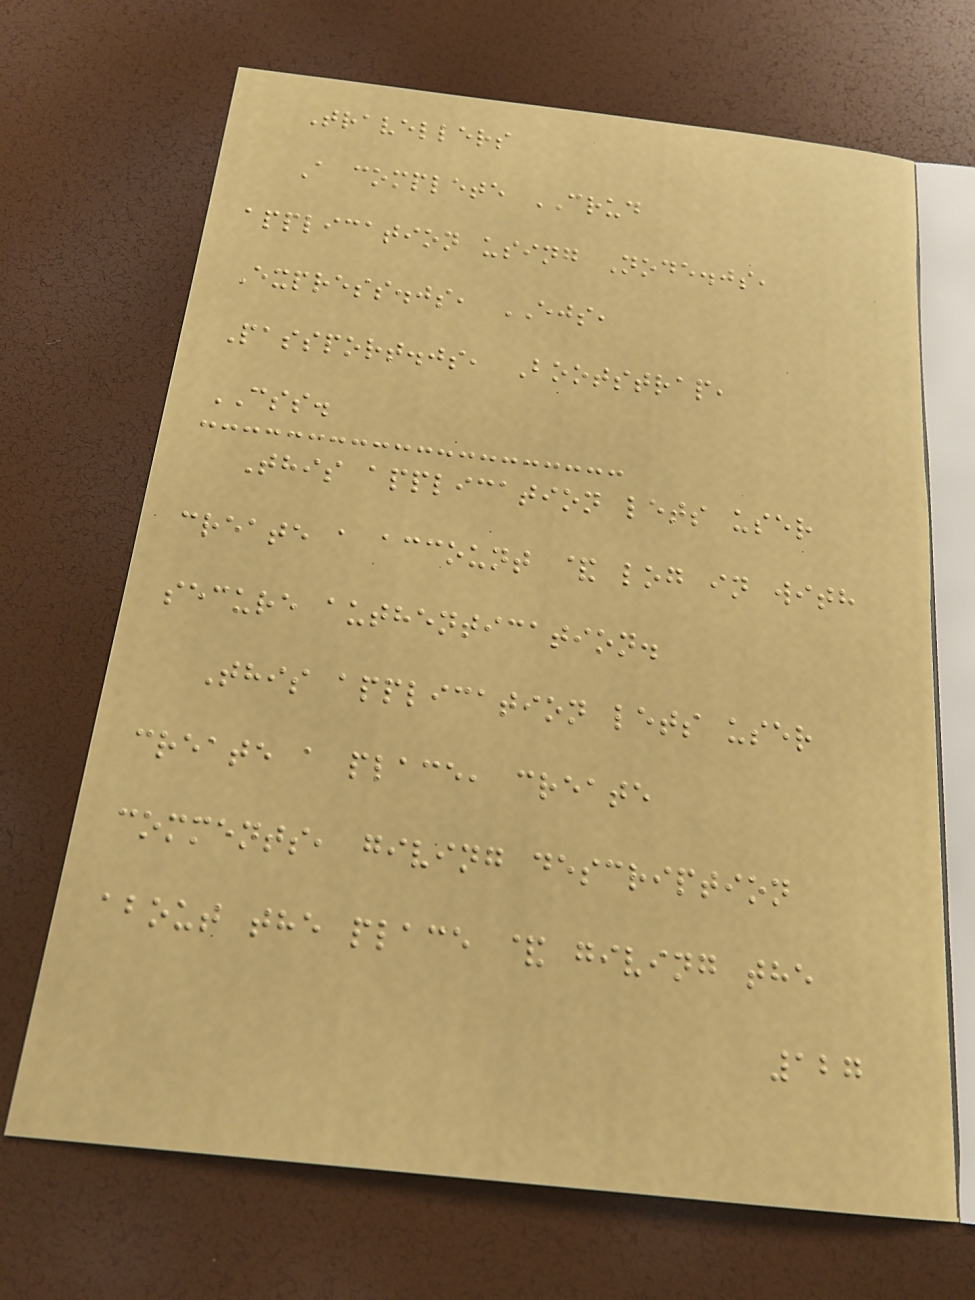Travellers
A complete CRUD
application using Node.js,
Express.js, EJS,
Passport.js, Bootstrap,
CSS.
This application lets user
create a account & log in with
secure authentication.
This application lets user
create a place, create
comments, giving description
about the place & giving the
127
